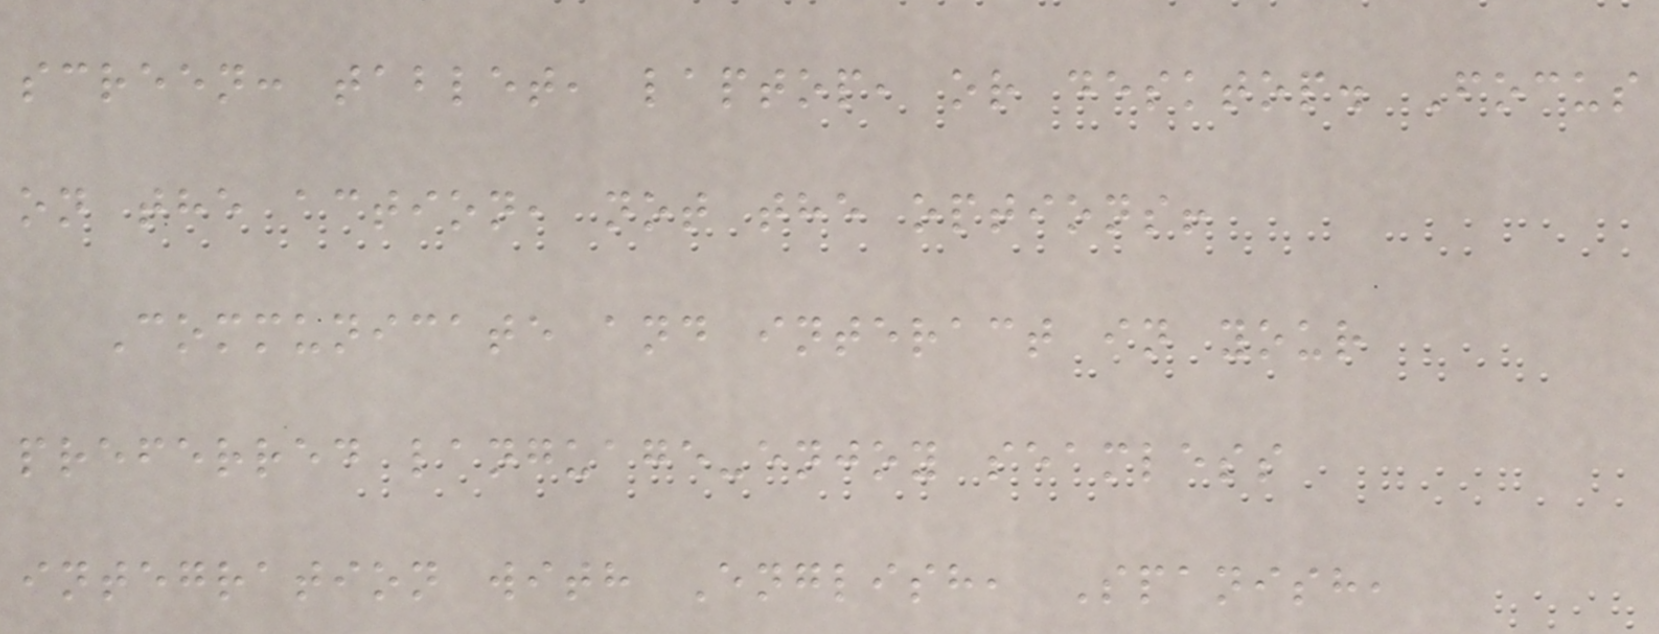screen: tablet, laptop, or desktop. Focus
on the action, not the options!
Communicate and interact in your
preferred language-enjoy seamless
integration with English, Spanish,
